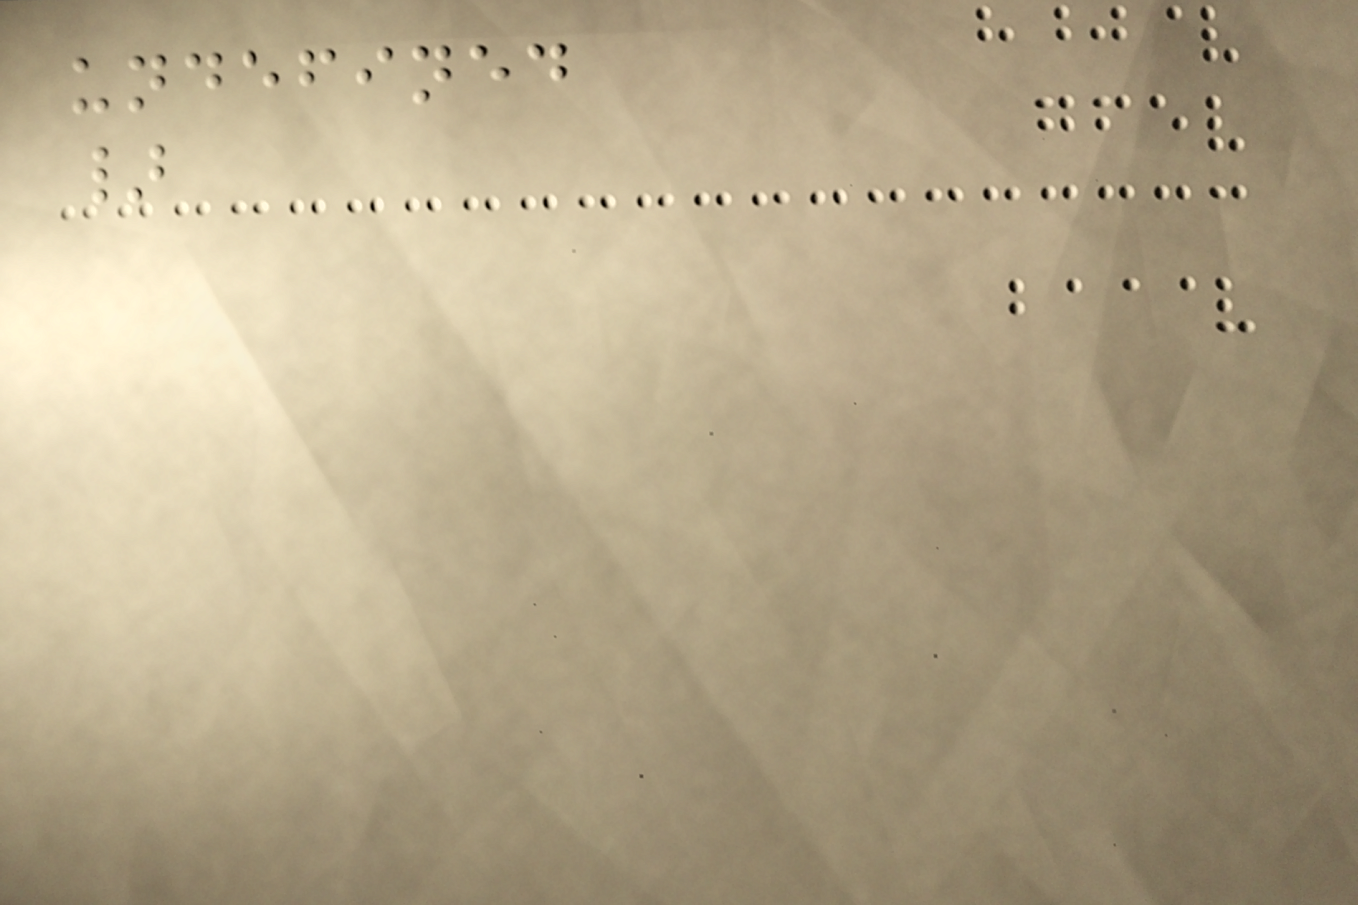undefined
}
